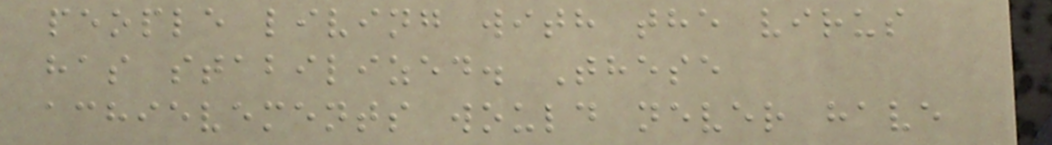people living with the virus
has stabilized. These
achievements would never have
